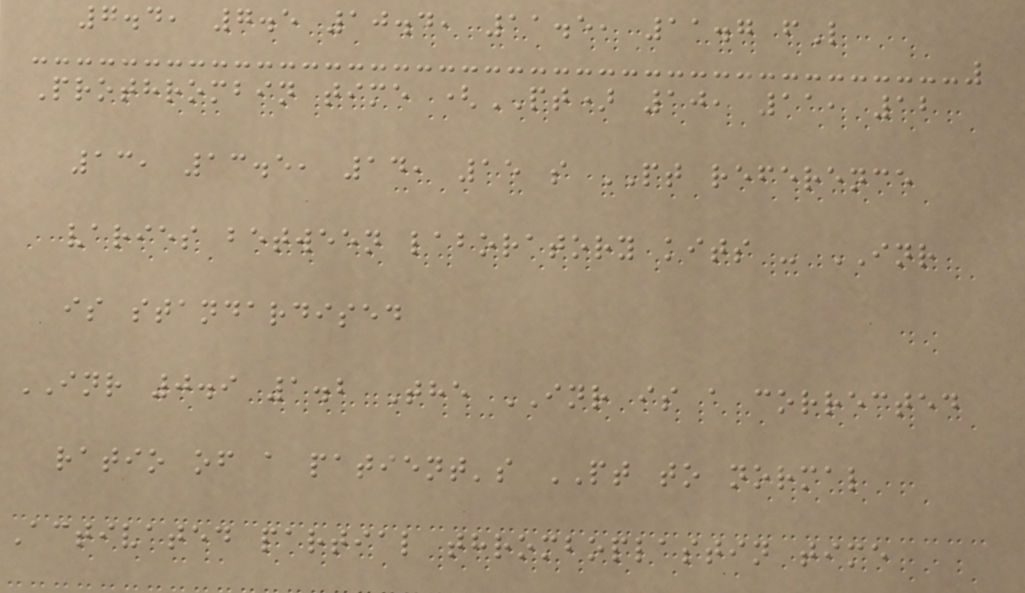7.4, 7.5 10.4, 11.5, 11.7 fL
Prothrombin time (PT) 10, 11, 12
13, 13.5, 14, 15 s PT reference
varies between laboratory kits - INR
is standardised
INR 0.9 1.2 The INR is a corrected
ratio of a patient's PT to normal
Activated partial thromboplastin time
